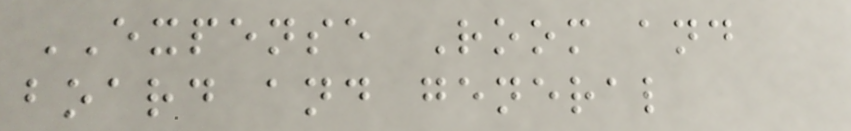EXPENSE Room and
board and general
